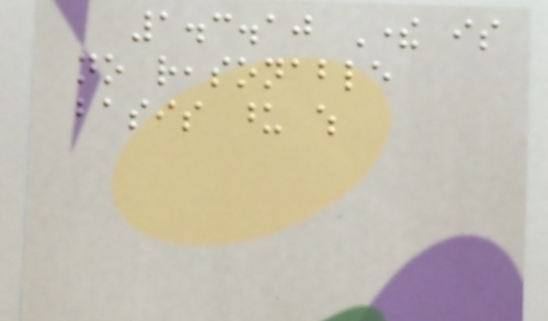1.3.10 There is
no reasonable
basis upon which
